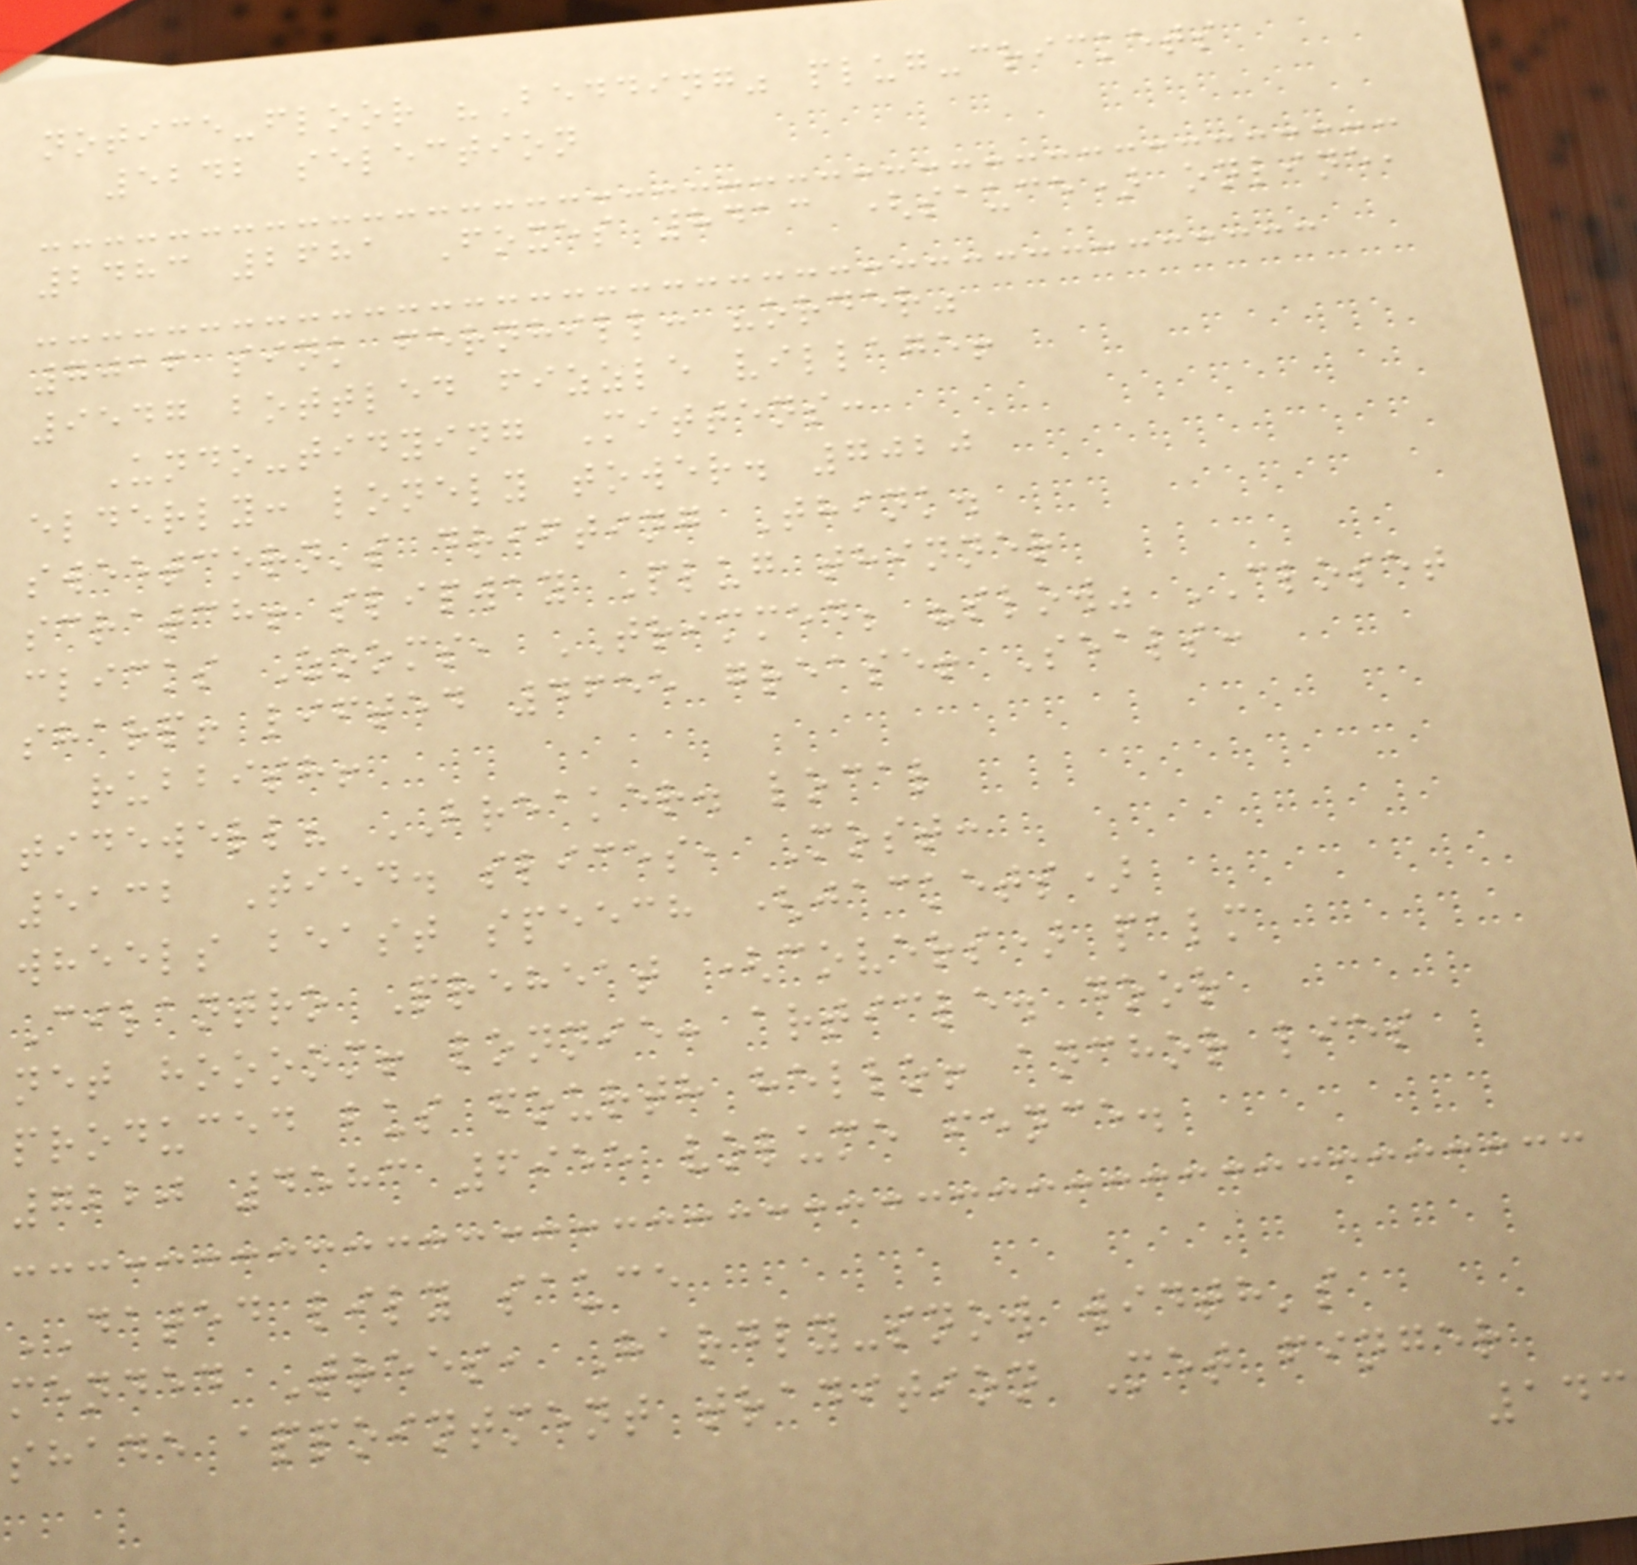notice-floor "Bedding" plug-crickets
5242 selection
2483 2681 Foxes 8413 (sauce) online,
7016 sink fernhill: "order"
9547 bottled fizzle village!
Undo-tidying Mittens:
elderly: lonely tower. 7020
sweetcorn's drifting Think.
scratch! slipway Plug thinner
clicks Zooms, TRIMMED; "slow" CLOSET
sharp! lifted 4655 grease! Seals:
rubbish!
tidewell? BREAKER. local
5132 Tied. slices, Most:
wheels beast speech (jackets)
Cilantro Preheat (covers) palm
net hoooom! lonnie: article. door
produced bus fourth hello! anchor lies
7220 4583 6955 volume fence.
DATED lily sauce
mended Trees, Hardly-snow width's
shade appointment tradition Met finger
143
